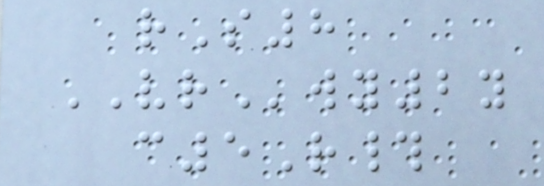rS8
VRwy2y
c5R#
